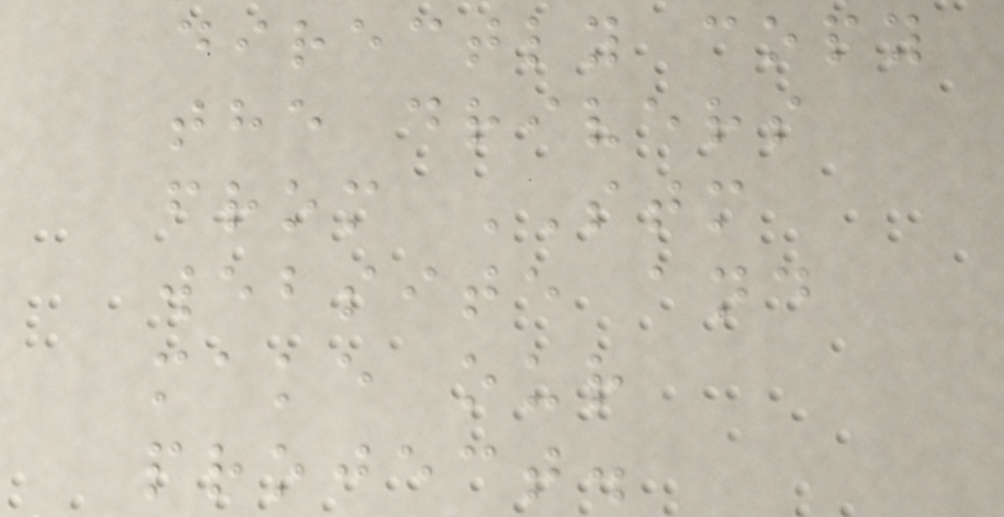directly copy
the drivers
from STM
website and
make our
project.
